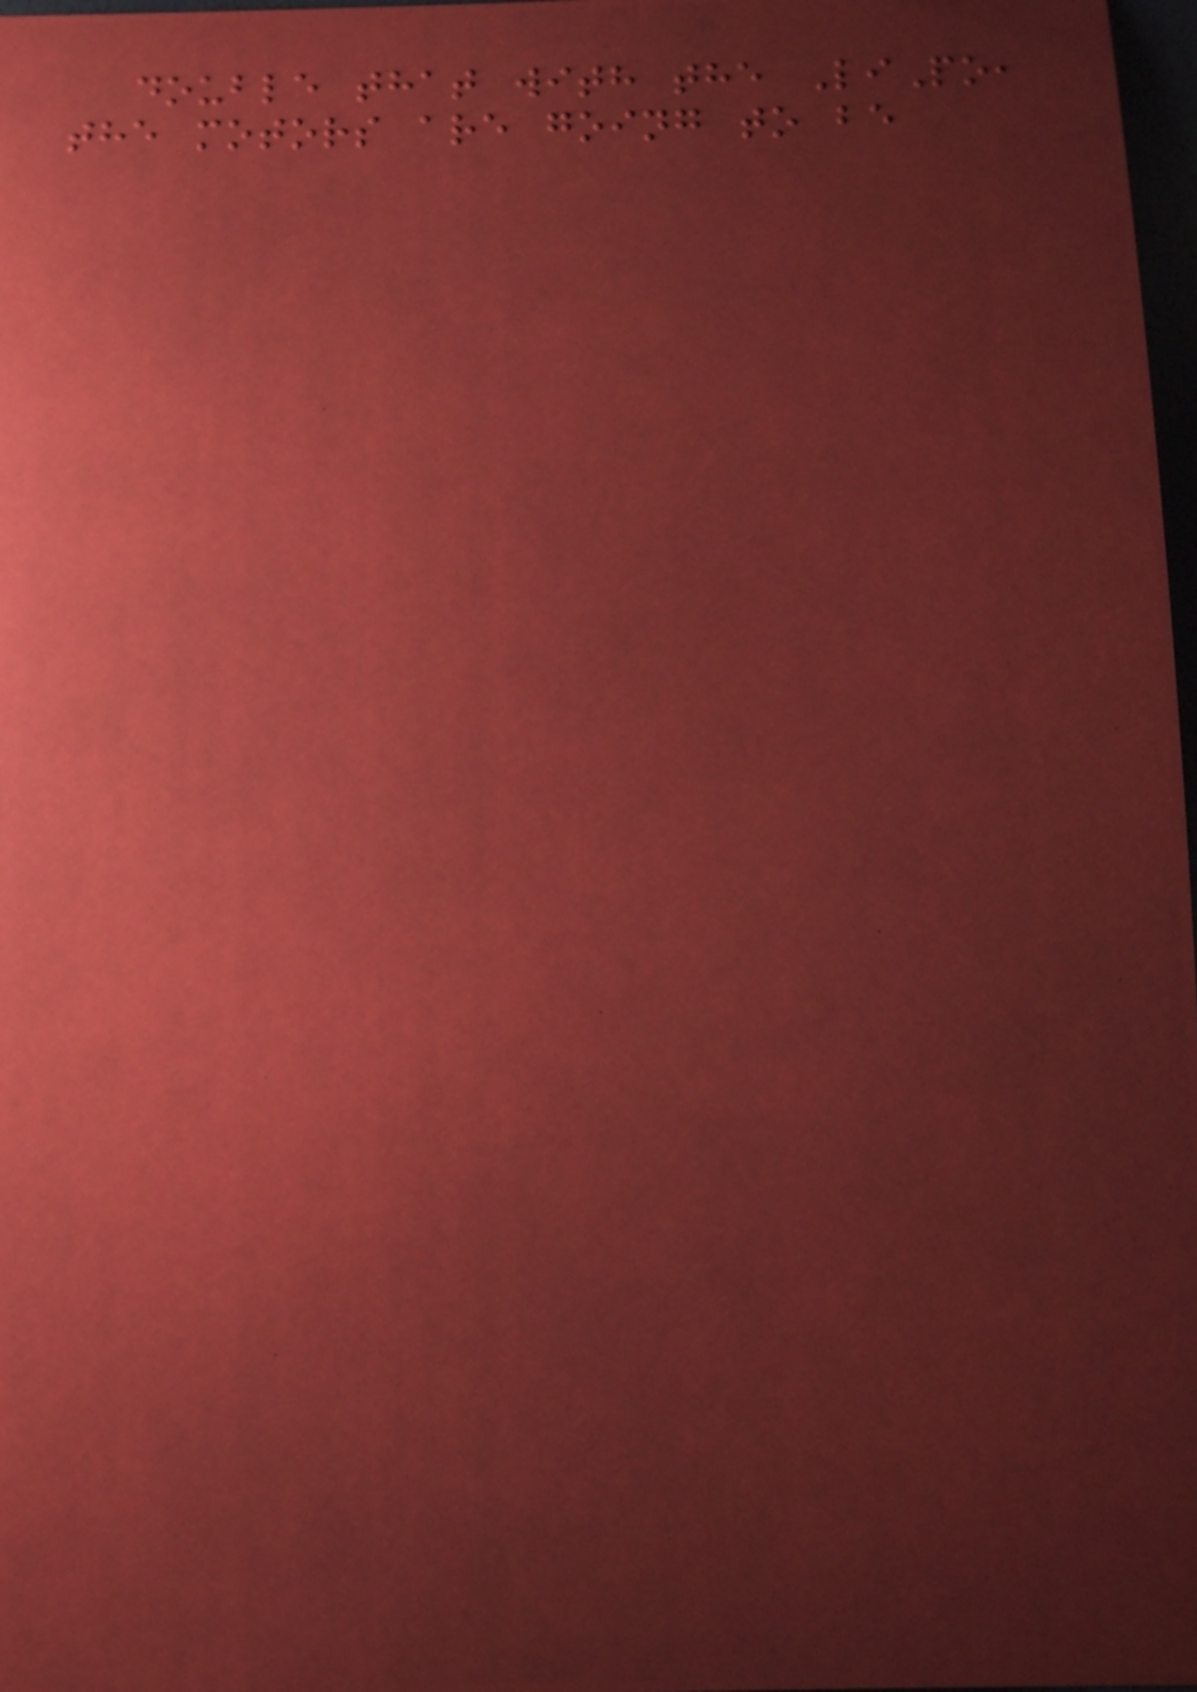double that with the LiPo,
the motors are going to be
